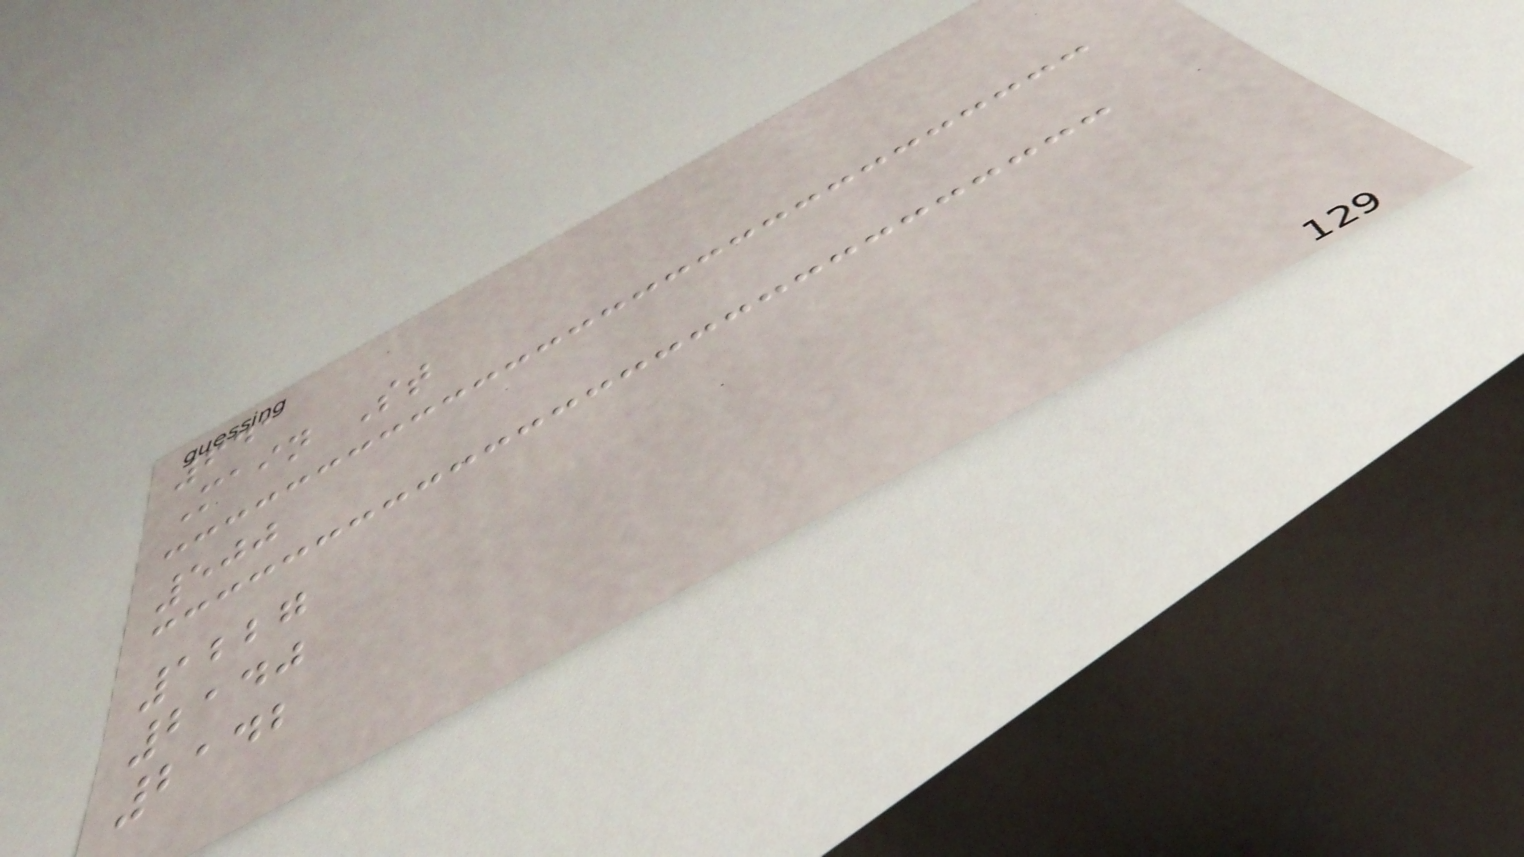641
Main St
500
1227
2140
2142
